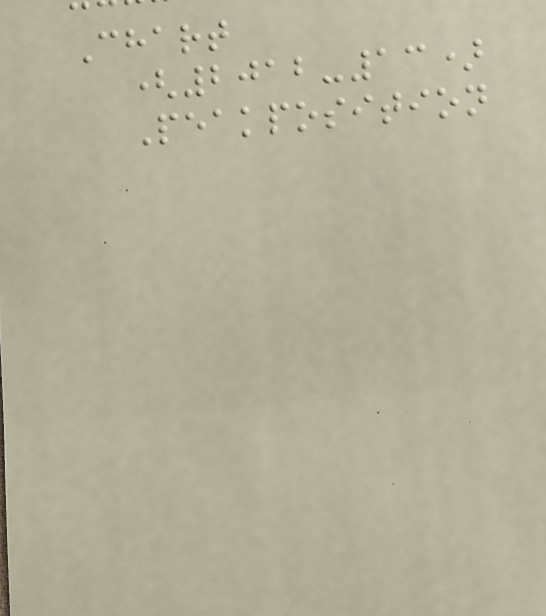Chart
(2012-13)
Peakposition
